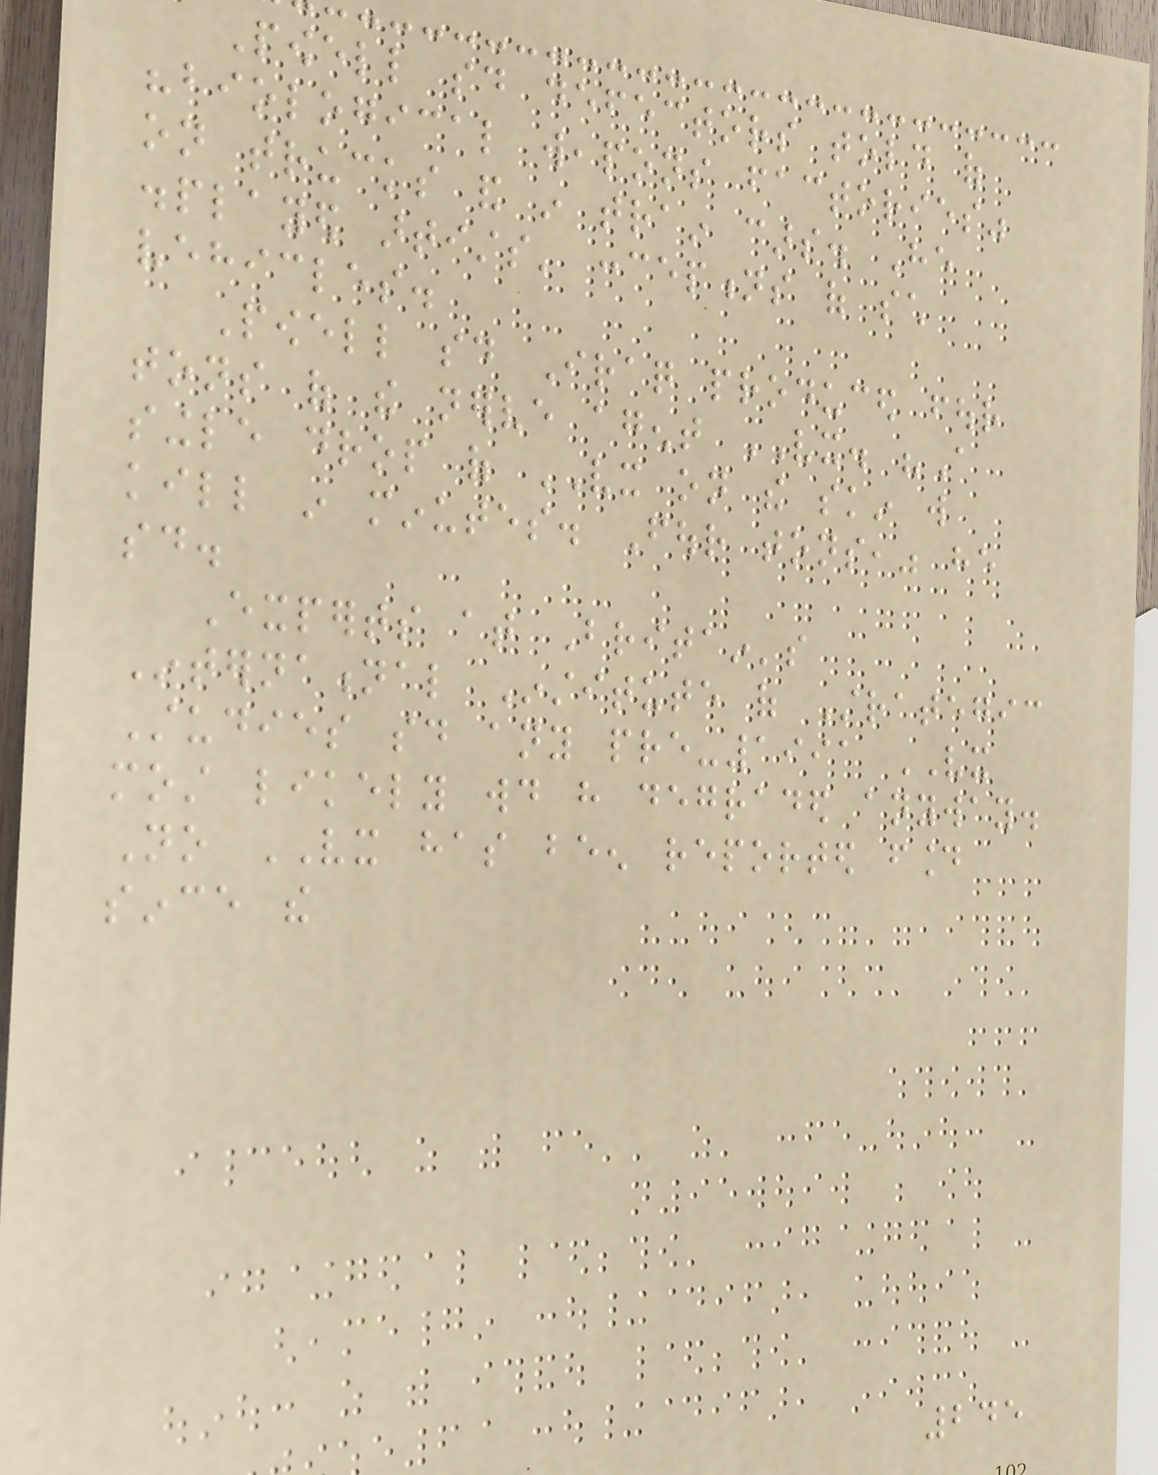Powell said defectors told of
"biological weapons factories"
on trucks and in train cars. He
displayed artists' conceptions of such
vehicles.
Powell said Iraq produced four
tons of the nerve agent VX. "A
single drop of VX on the skin will
kill in minutes. Four tons," he
said.
Experts at Britain's
International Institute of Strategic
Studies said any pre-1991 VX
most likely would have degraded anyway.
No VX has been reported found
since the
245
